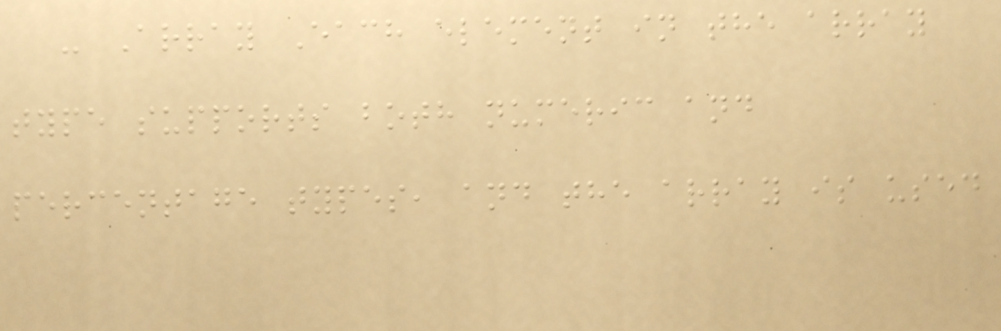- Array Each element in the array
type supports both numeric and
percentage types, and the array is used
